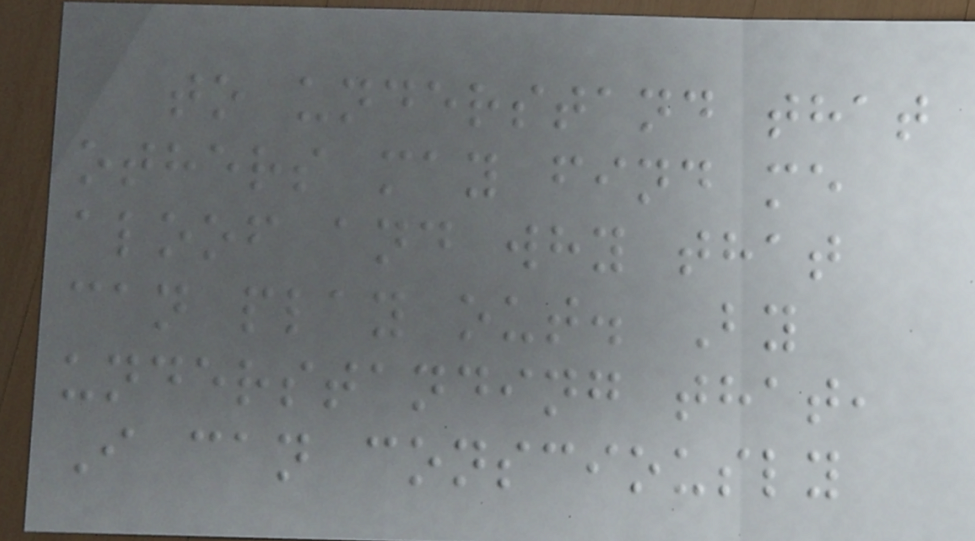to understand that
others may find me
aloof and why that
can play out. By
understanding that,
I can consciously
